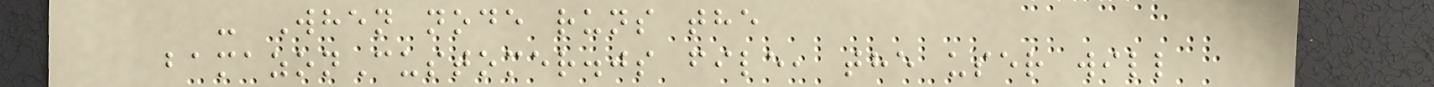- When node runs the
bamazonCustomer.js file, the user will
